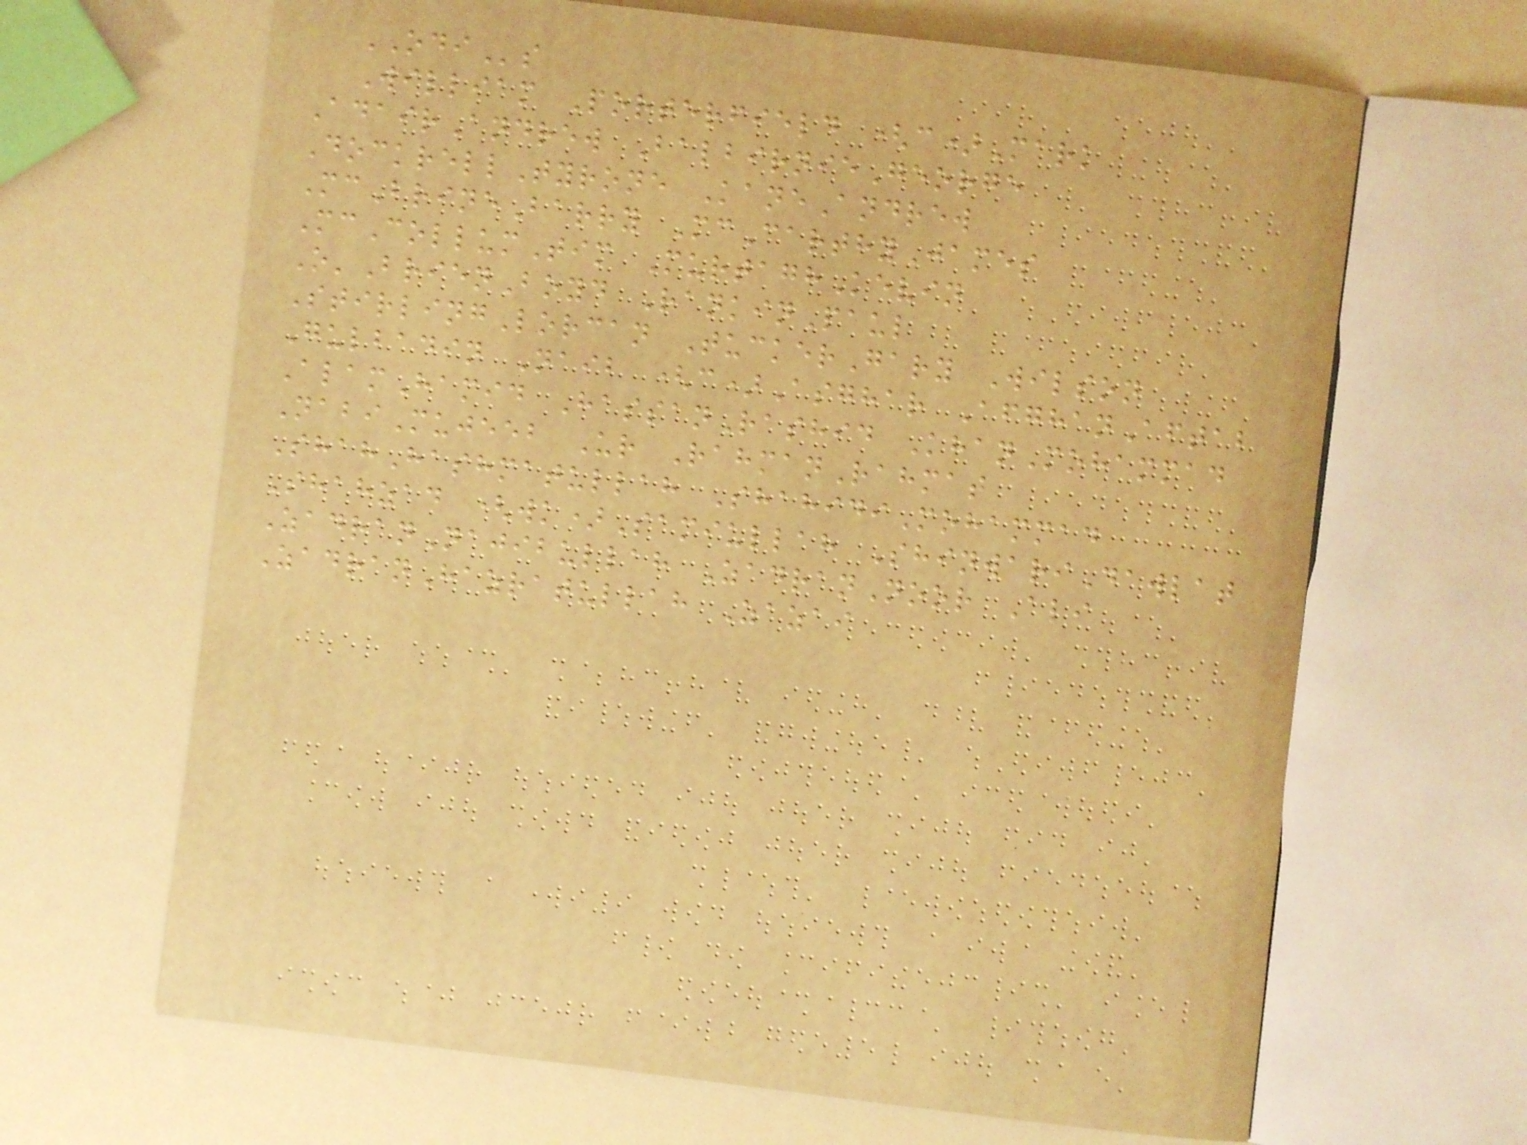ODIs
William Porterfield (c)Mark
AdairAndrew BalbirnieGeorge
DockrellTyrone KaneAndrew
McBrineBarry McCarthyJames
McCollumTim MurtaghKevin
O'BrienBoyd RankinPaul
StirlingLorcan TuckerGary Wilson
Gulbadin Naib (c)Asghar AfghanAftab
AlamHamid HassanRashid KhanMohammad
NabiMujeeb Ur RahmanRahmat
ShahHashmatullah ShahidiMohammad
Shahzad (wk)Samiullah ShinwariDawlat
ZadranNajibullah ZadranNoor Ali
ZadranHazratullah Zazai
